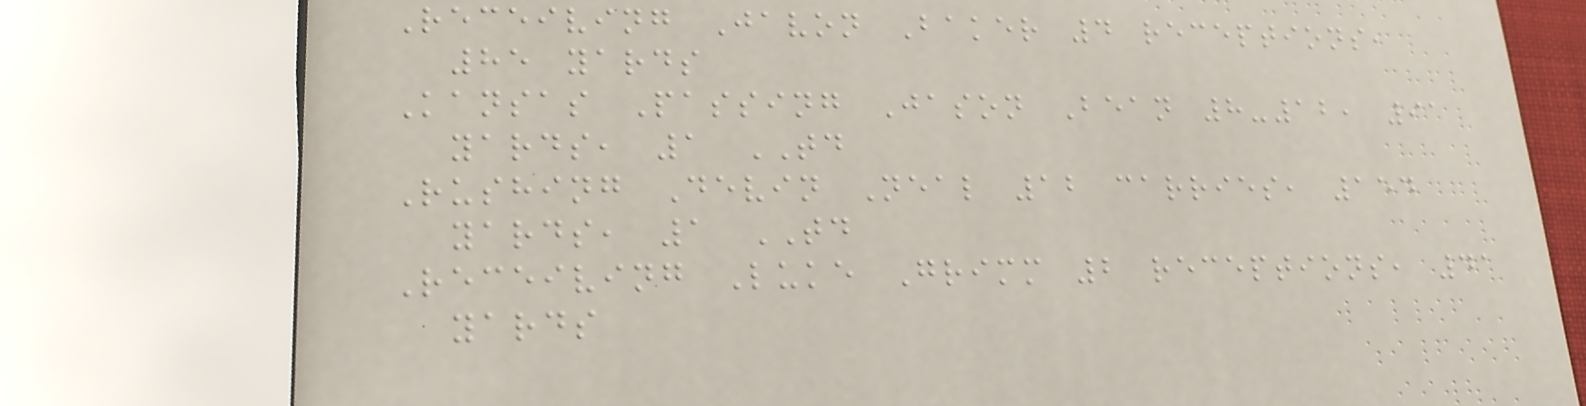Receiving Javon Baker 4 receptions,
85 yards
Kansas Passing Jason Bean 8-12, 91
yards, 1 TD
Rushing Devin Neal 12 carries, 154
yards, 1 TD
Receiving Luke Grimm 2 receptions, 41
yards
